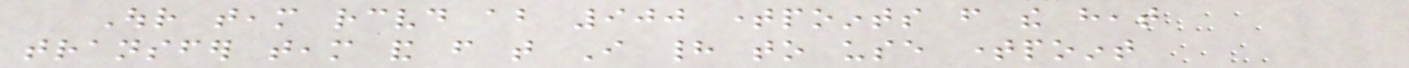Our team received about 900 timepoints from the heat
transfer team and from that I had to use timepoint
